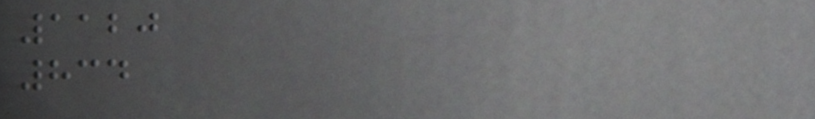1120
834
